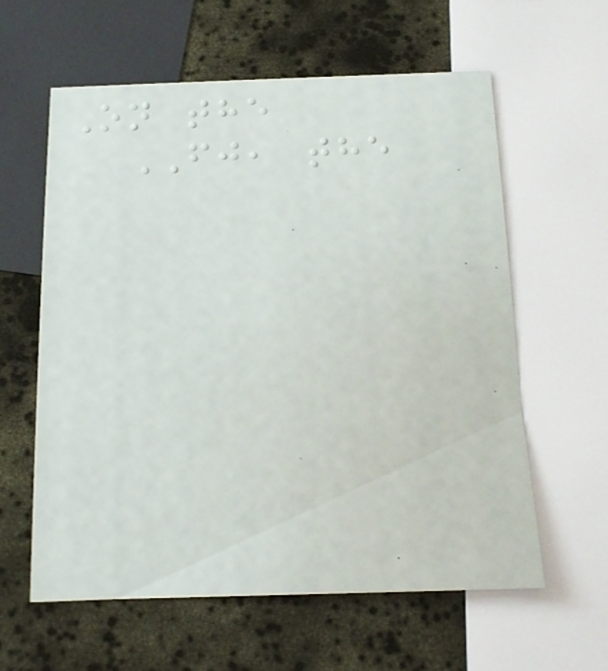On the
FJ, the
